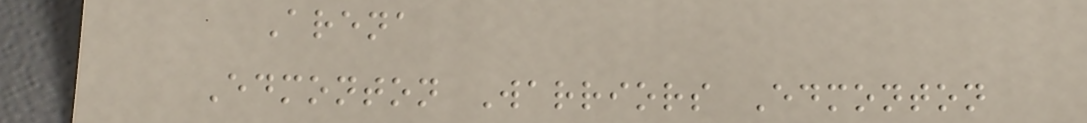Arena
Edmonton Warriors Edmonton
